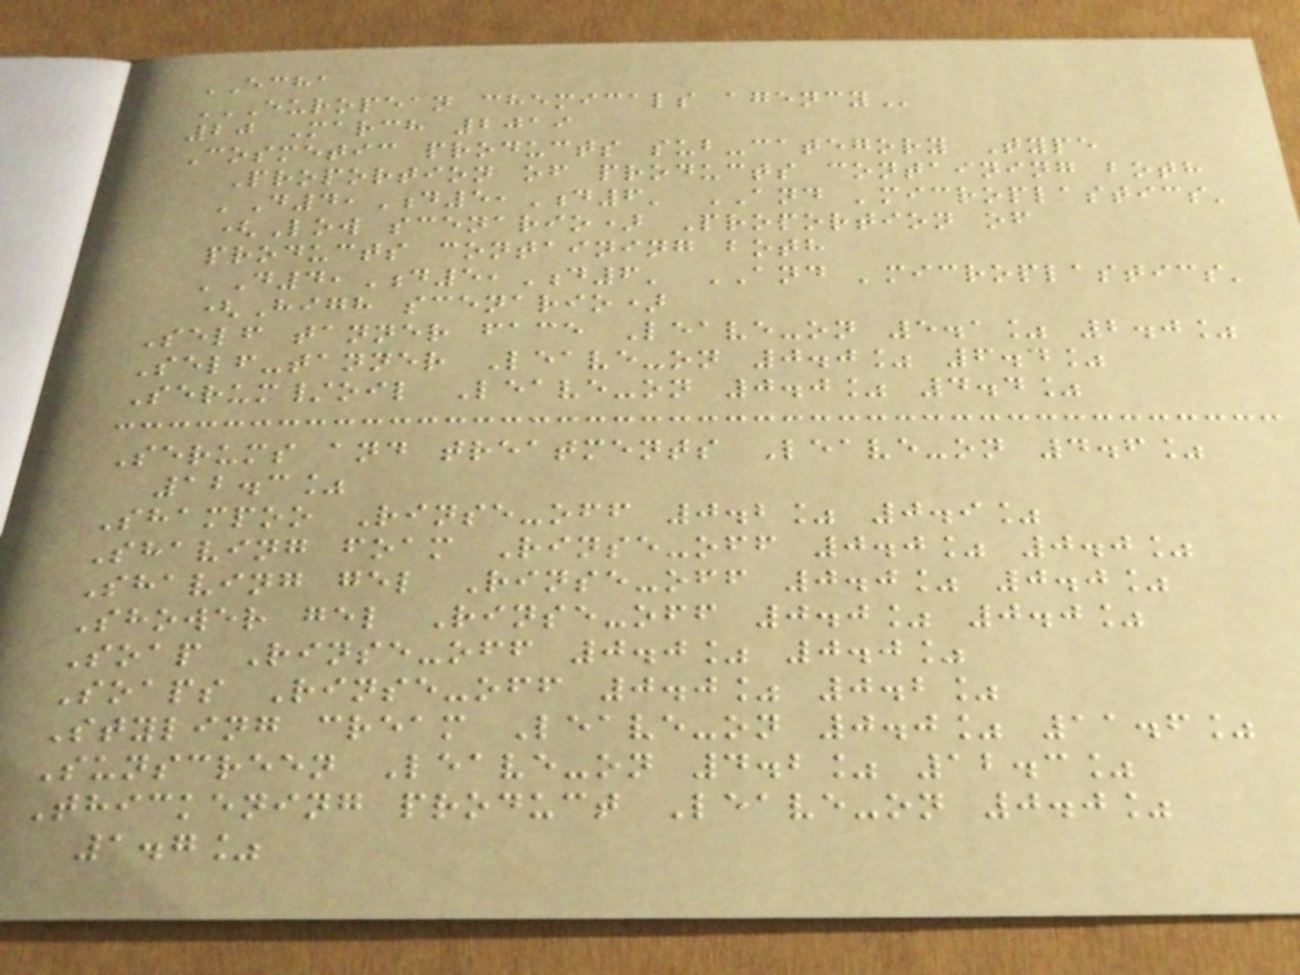ECHA
EUROPEAN CHEMICALS AGENCY
20 March 2019
Cosmetic products sub-category Type
Proportion of products containing both
'D4,D5,D6' AND 'microplastics'
(Low scenario) Proportion of
products containing both
'D4,D5,D6' AND 'microplastics'
(High scenario)
Self tanner face Leave-on 5.1% 2.0%
Self-tanner Leave-on 0.0% 6.4%
Serum/oil Leave-on 0.0% 4.4%
Serums and treatments Leave-on 4.6%
12.3%
Shampoo Rinse-off 0.2% 0.9%
Shaving foam Rinse-off 0.0% 0.0%
Shaving gel Rinse-off 0.0% 0.0%
Shower gel Rinse-off 0.0% 0.0%
Soap Rinse-off 0.0% 0.0%
Soaps Rinse-off 0.0% 0.2%
Styling cream Leave-on 0.0% 11.6%
Sunscreen Leave-on 4.2% 12.3%
Thickening product Leave-on 0.0%
1.7%
